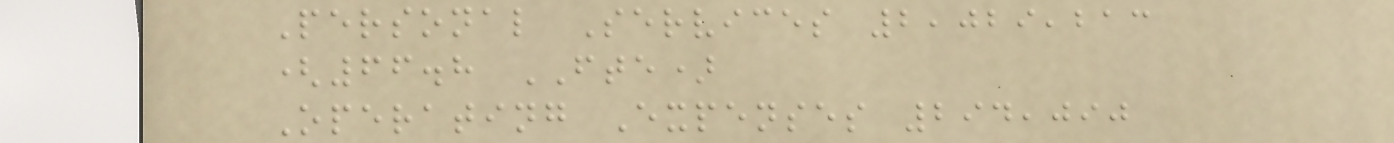Personal Services 2,029,213
(66.8 FTE)
Operating Expenses 294,090
